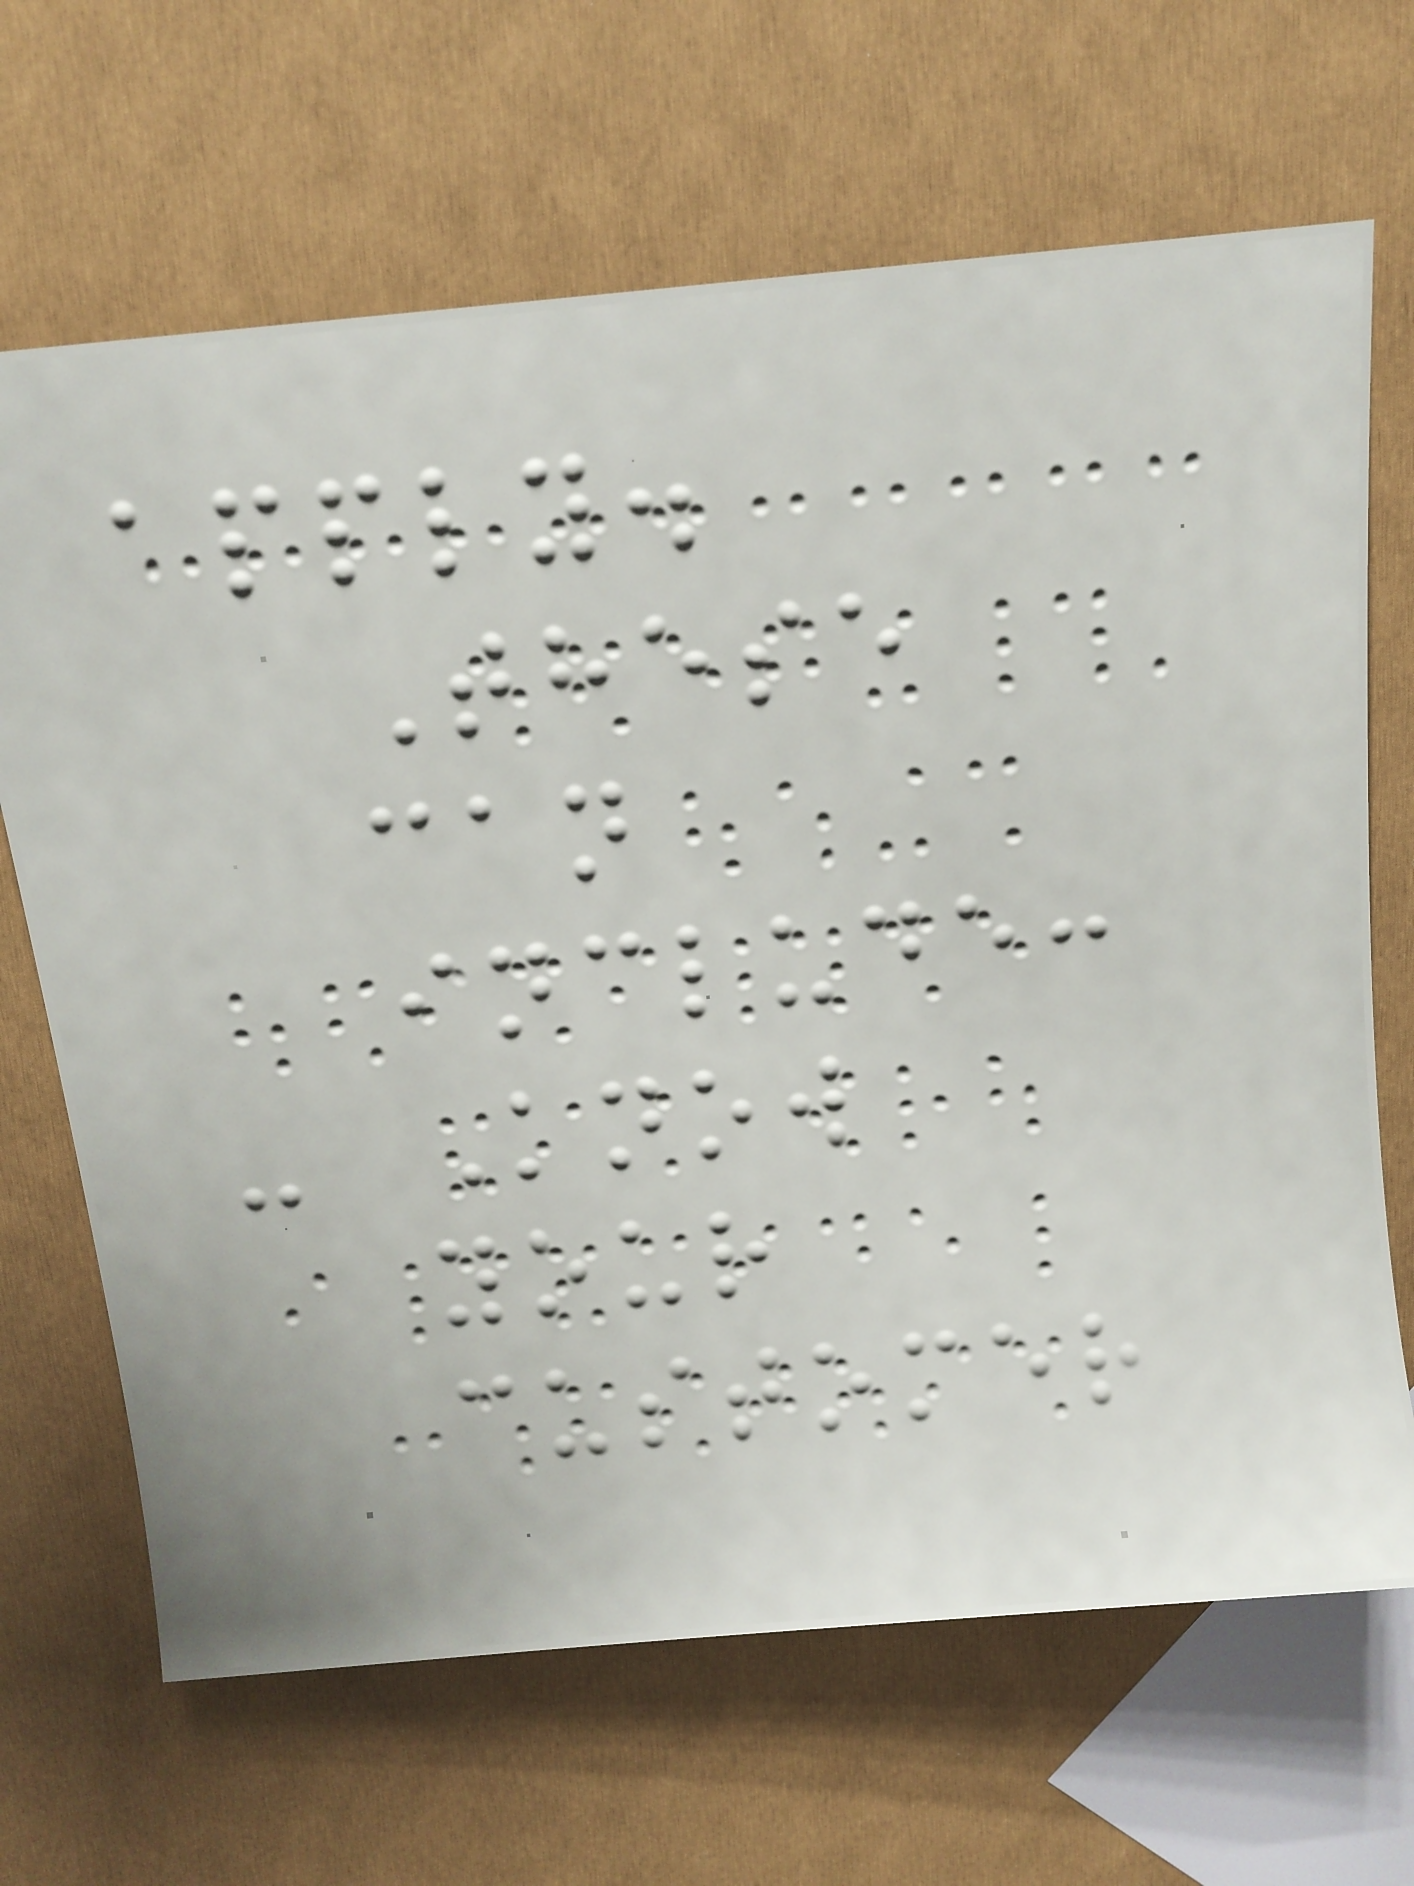apply.
These
can
include:
- Know
your
customer
